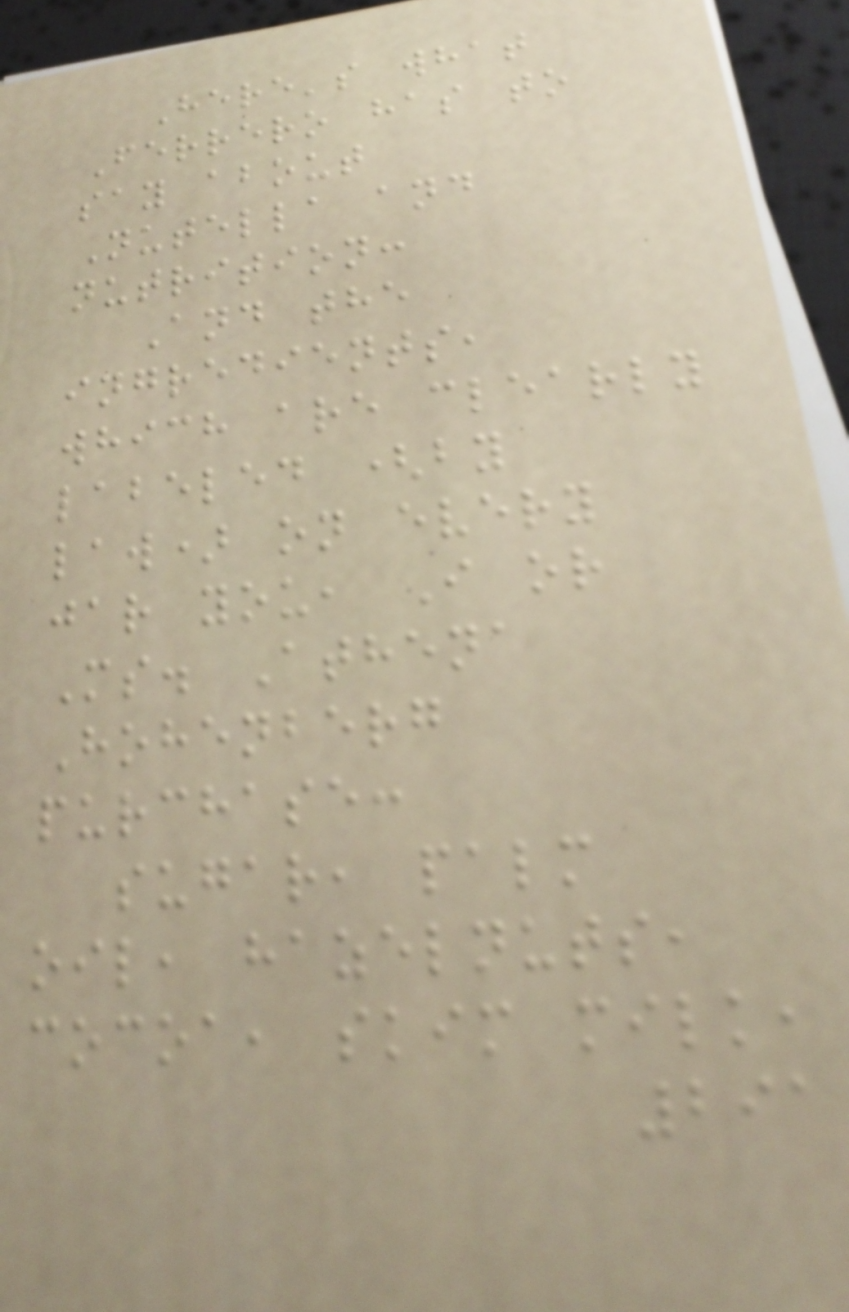Here's what
Ferrero has to
say about
Nutella and
nutrition:
And the
ingredients,
which are clearly
labeled (by
law) on every
jar you, I or
Ms. Athena
Hohenberg
purchase:
sugar, palm
oil, hazelnuts,
cocoa, skim milk,
291
